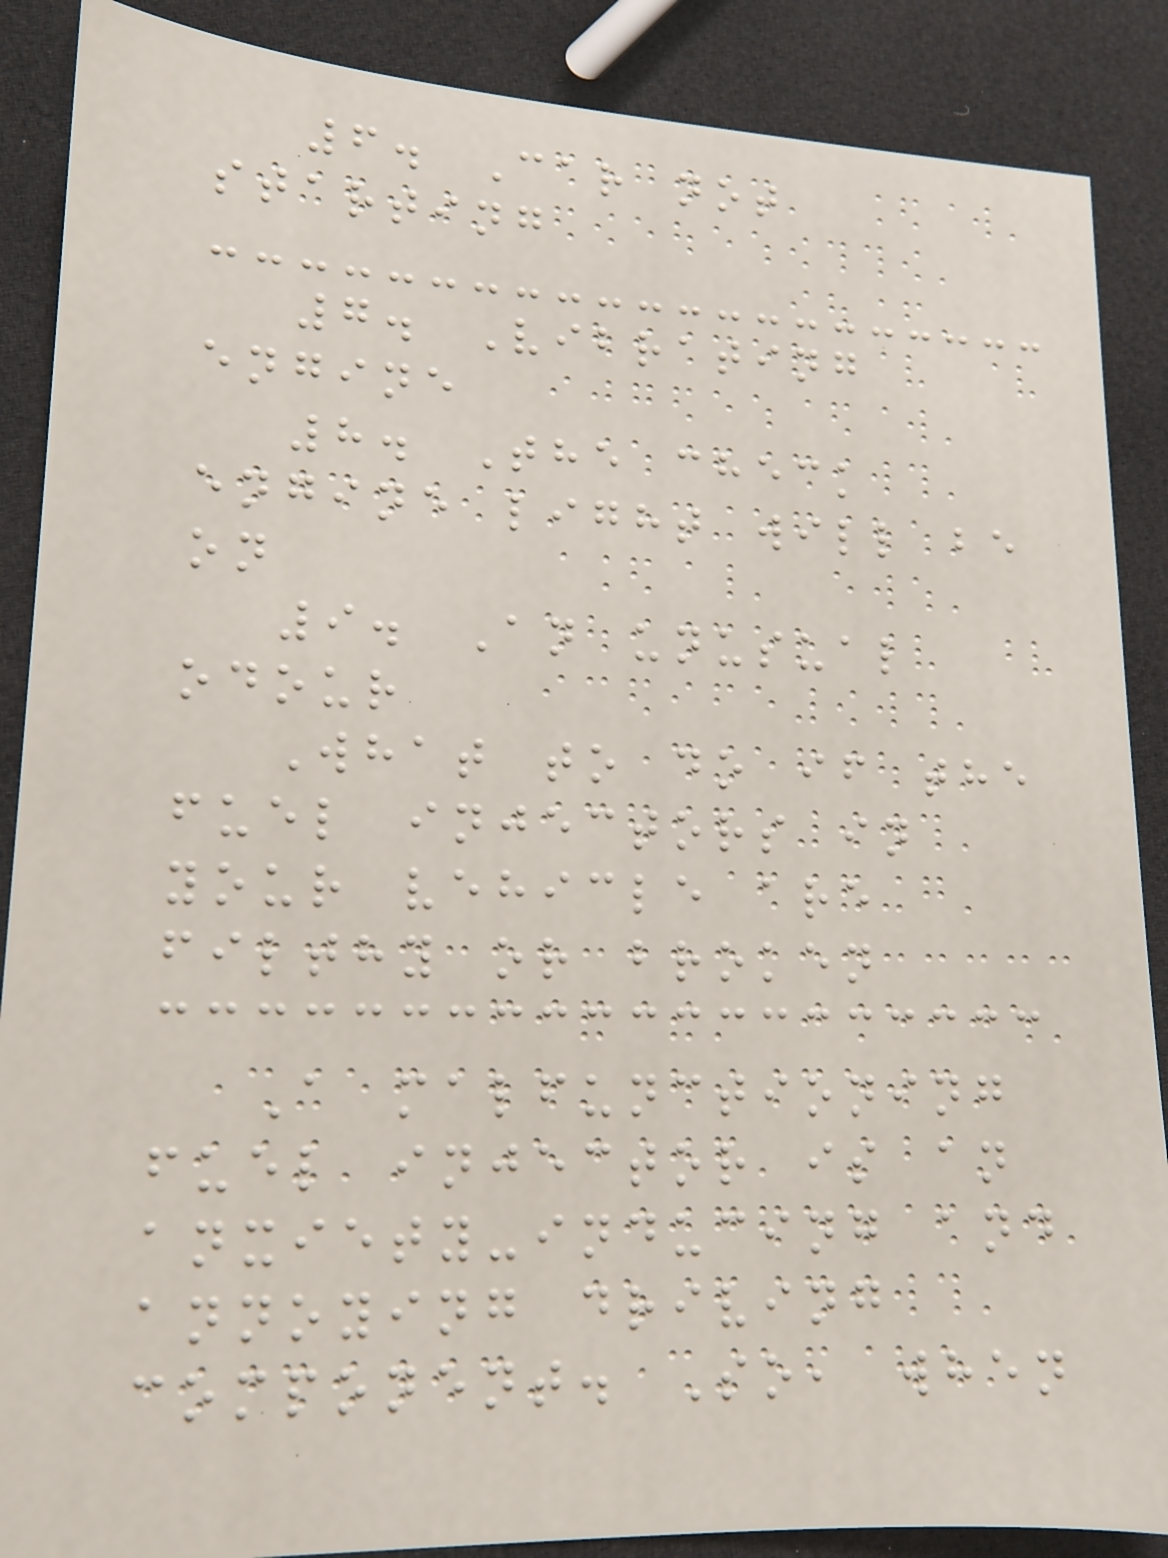6. Car not
starting
7. Vibrating
engine
8. The check
engine light will be
on
9. An unusual
odour
What to do if the
fuel injectors in
your vehicle are
filthy or broken
A malfunctioning
fuel injector is an
anxiety-inducing and
annoying driving
component. So, when
